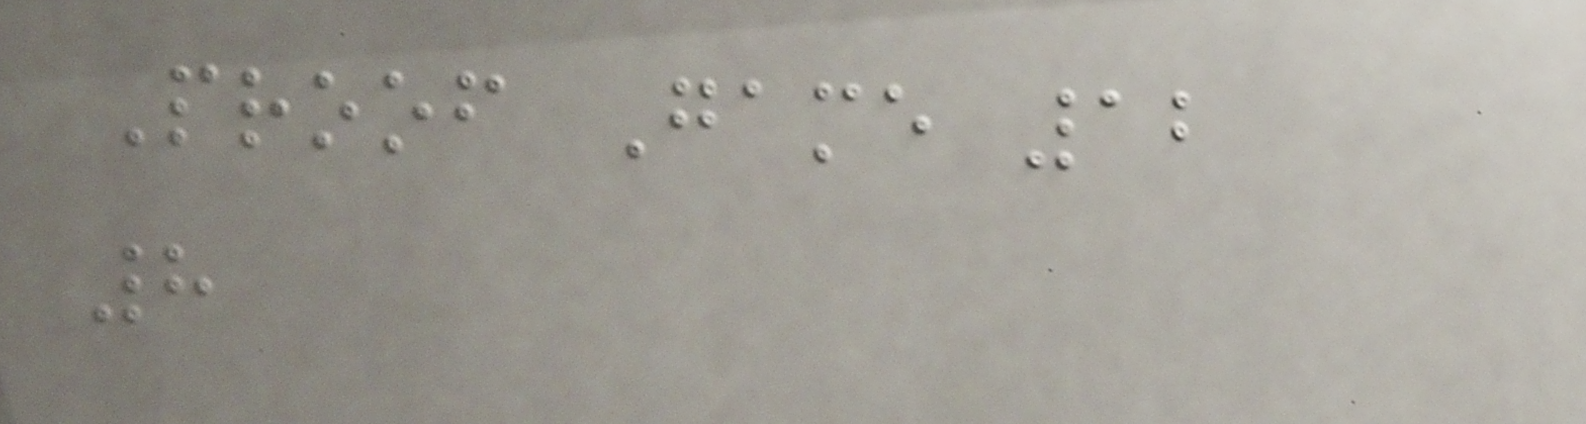Proof Game 12
8
